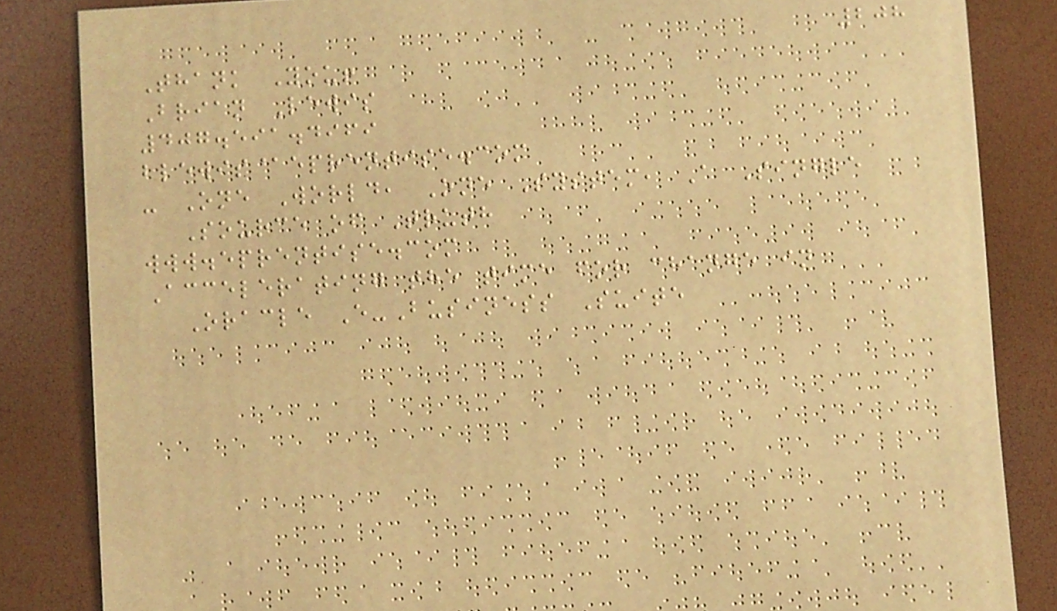208
Thank You!
Brian Lewis
407.591.4969
blewis@eprentise.com
- One World, One System, A Single
Source of Truth
www.eprentise.com
Accelerating the time for change in
Oracle E-Business Suite
